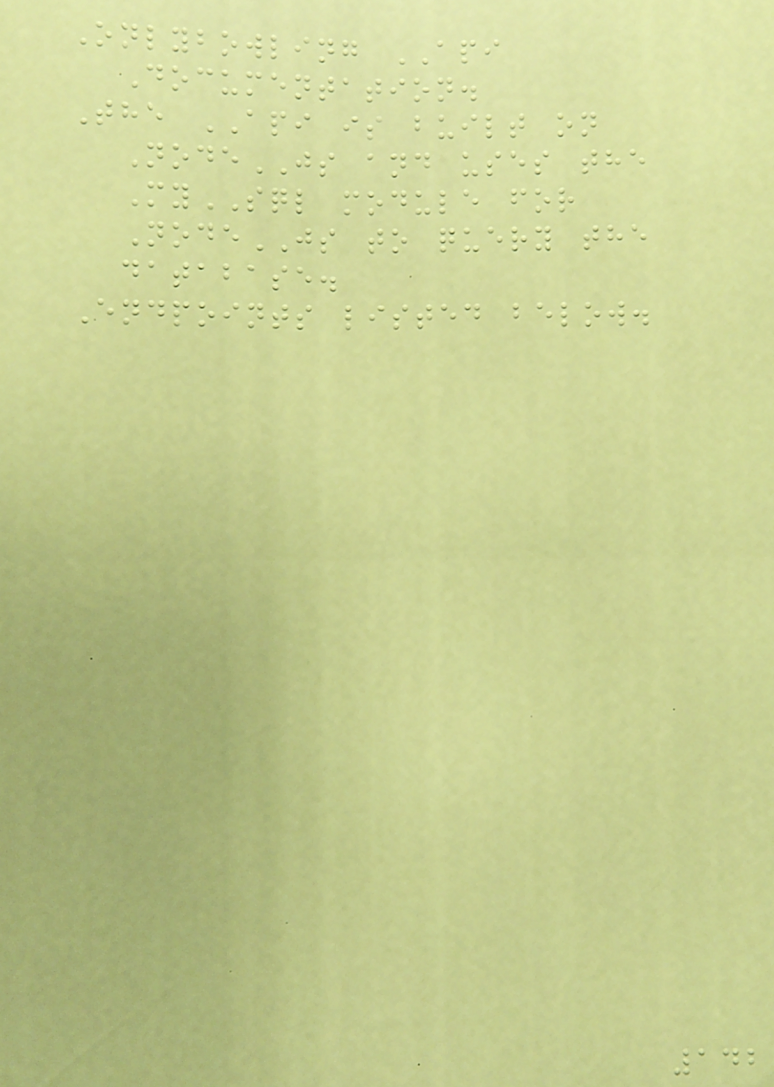Onlybowling API
Documentation.
The API is built on
NodeJS and uses the
MySQL module for
NodeJS to query the
database.
Endpoints listed below.
142
